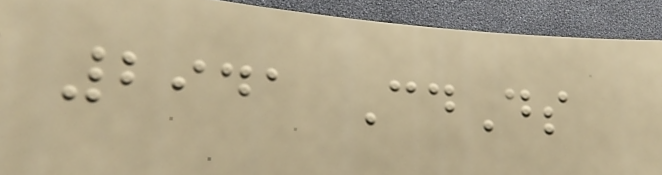2941 CdDs
